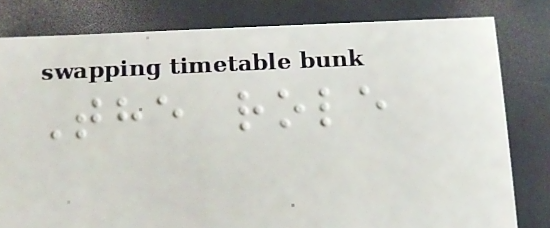The role
